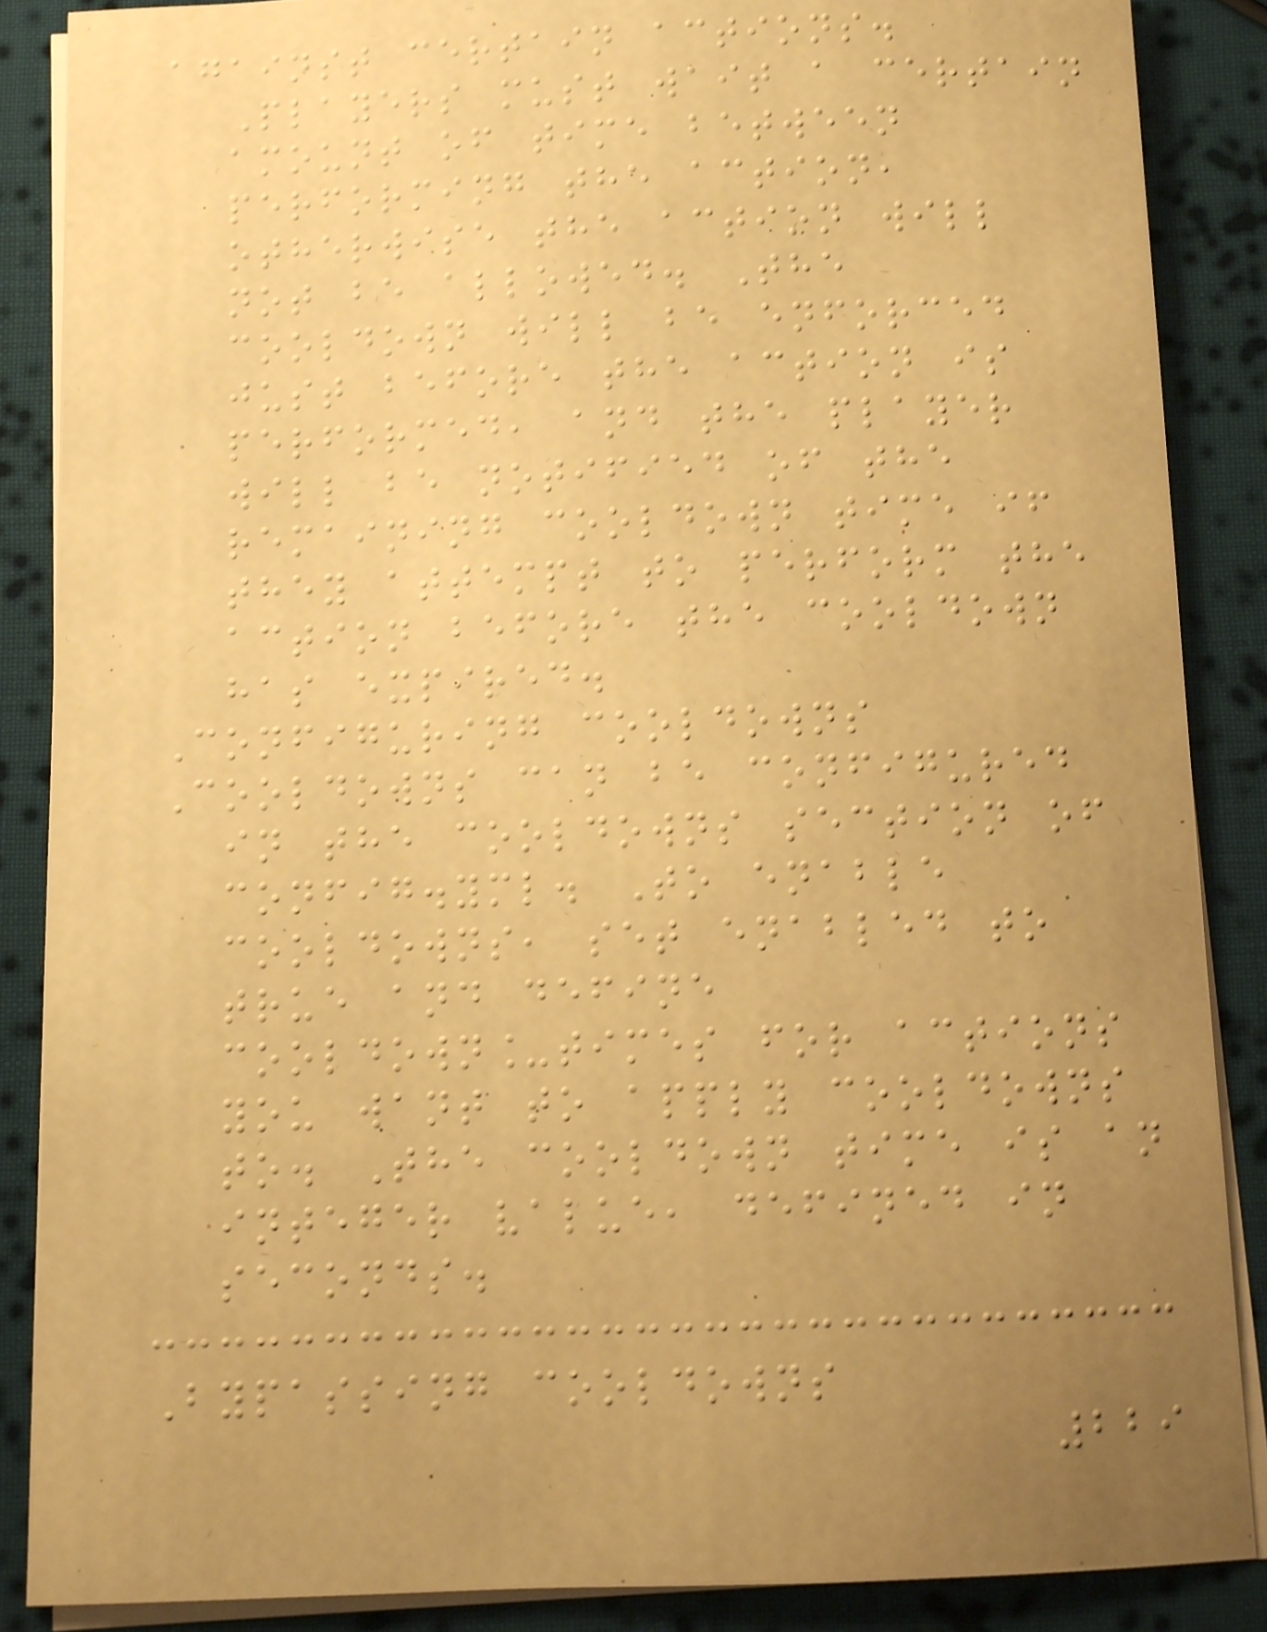against certain actions.
Players must wait a certain
amount of time between
performing the action,
otherwise the action will
not be allowed. The
cooldown will be enforced
just before the action is
performed, and the player
will be notified of the
remaining cooldown time if
they attempt to perform the
action before the cooldown
has expired.
Configuring cooldowns
Cooldowns can be configured
in the cooldowns section of
config.yml. To enable
cooldowns, set enabled to
true and define
cooldown_times for actions
you want to apply cooldowns
to. The cooldown time is an
integer value, defined in
seconds.
Bypassing cooldowns
229
